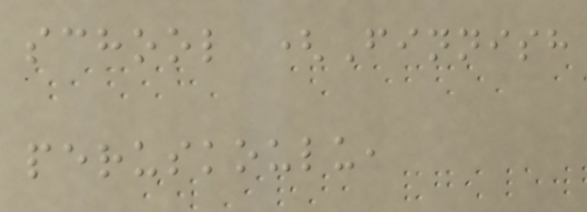school (Finnish
peruskoulu,
